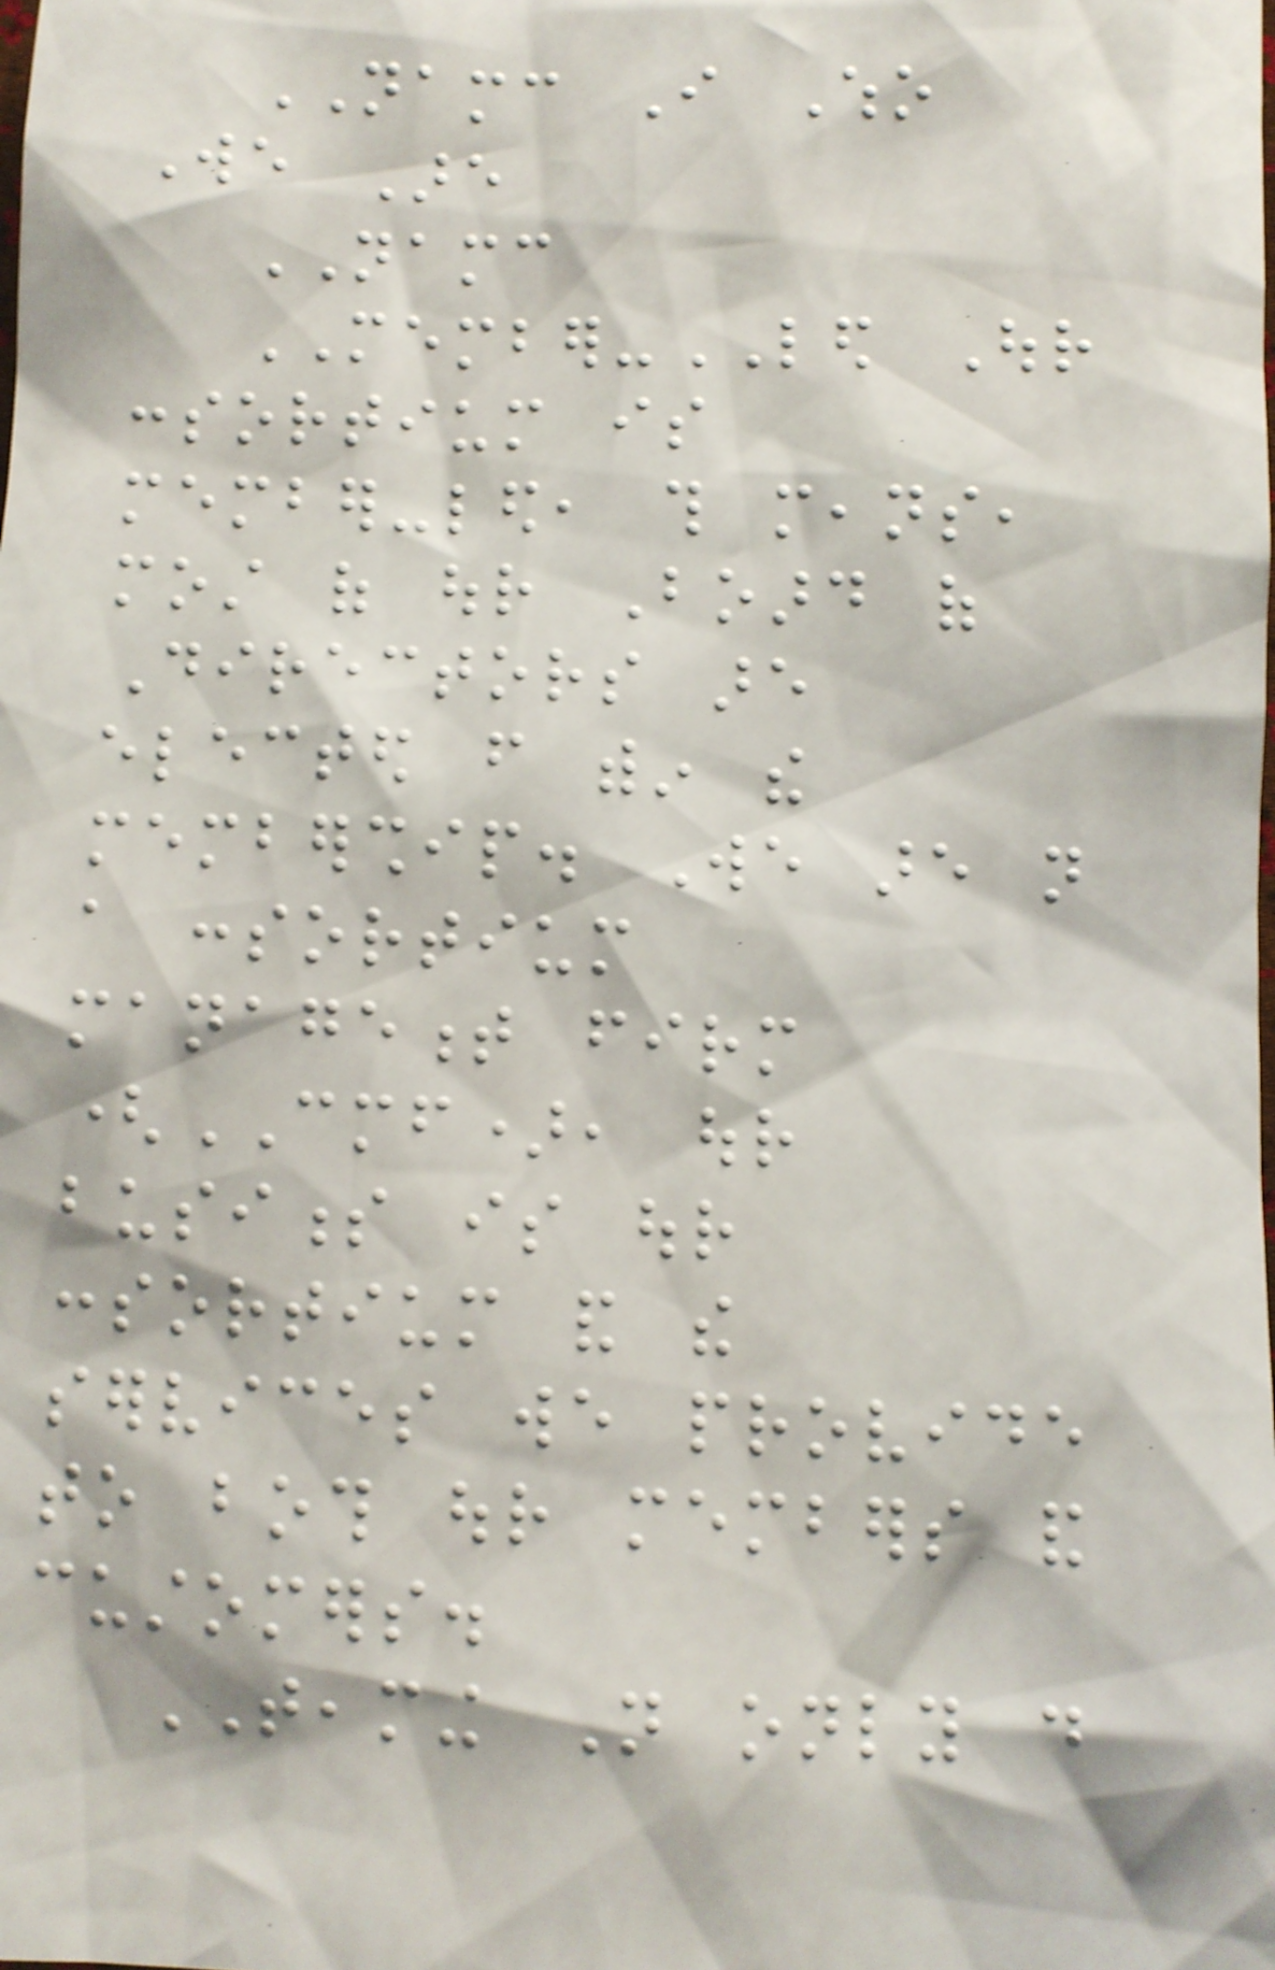NAMC I Who
We Are
NAMC
MEMBER-LED Our
consortium is
member-led, this means,
most of our Board of
Directors are
elected from within the
membership. We are not
a consortium
management firm
(CMF), our
business is our
consortium and the
services we provide
to both our members and
customers.
TEAMING Not only do
